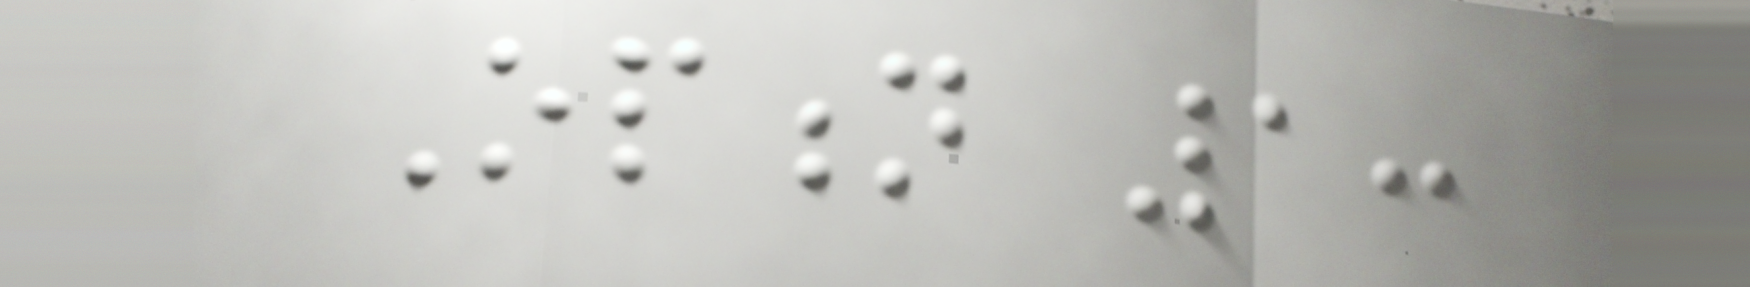Option 1:
